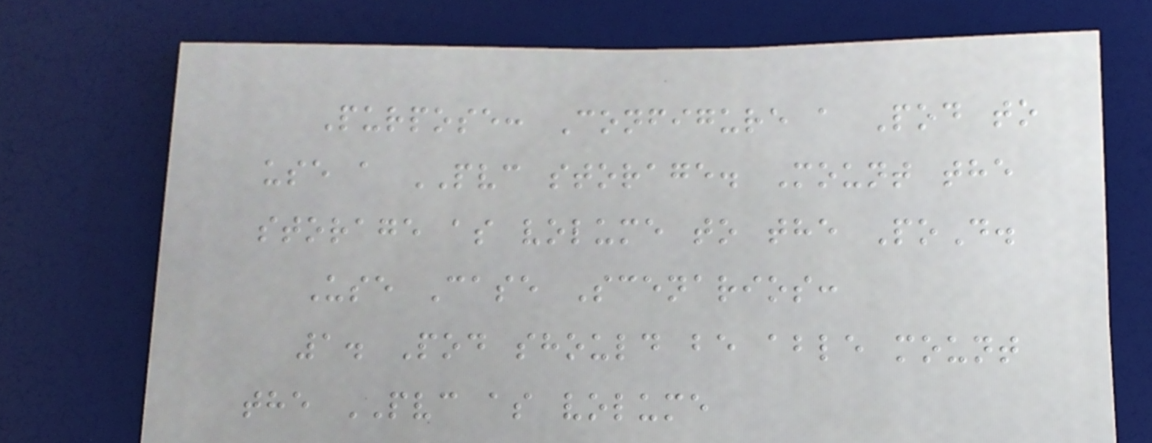Purpose: Configure a Pod to
use a PVC storage. Mount the
storage as volume to the PoD.
Use Case Scenarios:
1. Pod should be able mount
the PVC as volume
